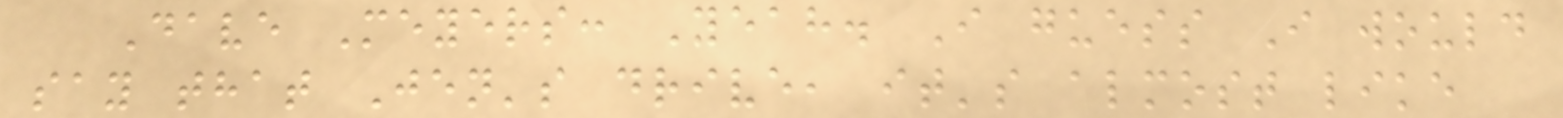Dave Meyers: Yeah. I guess I would
say that Jen's drive, it's almost like
